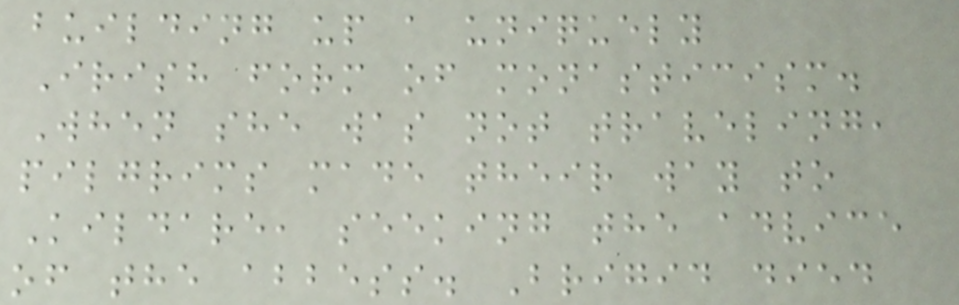building up a uniquely
Irish form of monasticism.
When she was not traveling,
pilgrims made their way to
Kildare, seeking the advice
of the abbess. Brigid died
